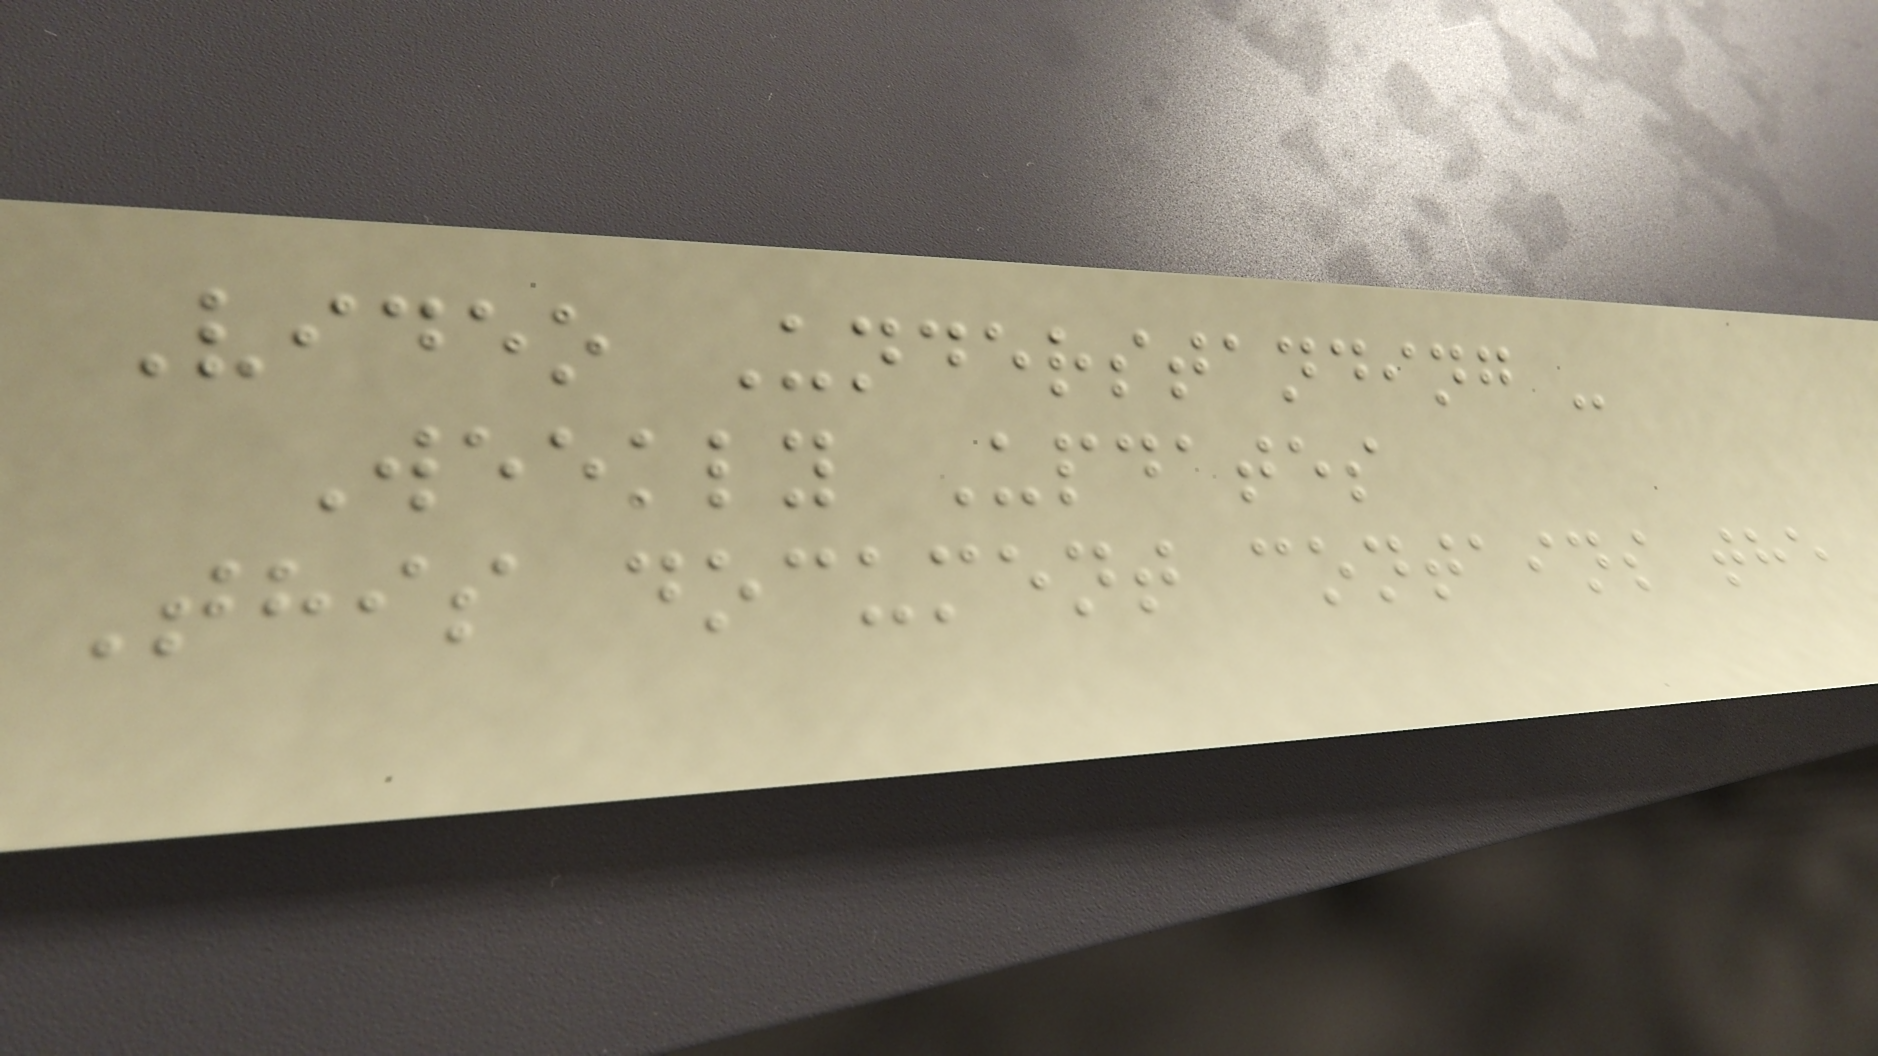Video Understanding -
Weekly Updates
This document contains the
